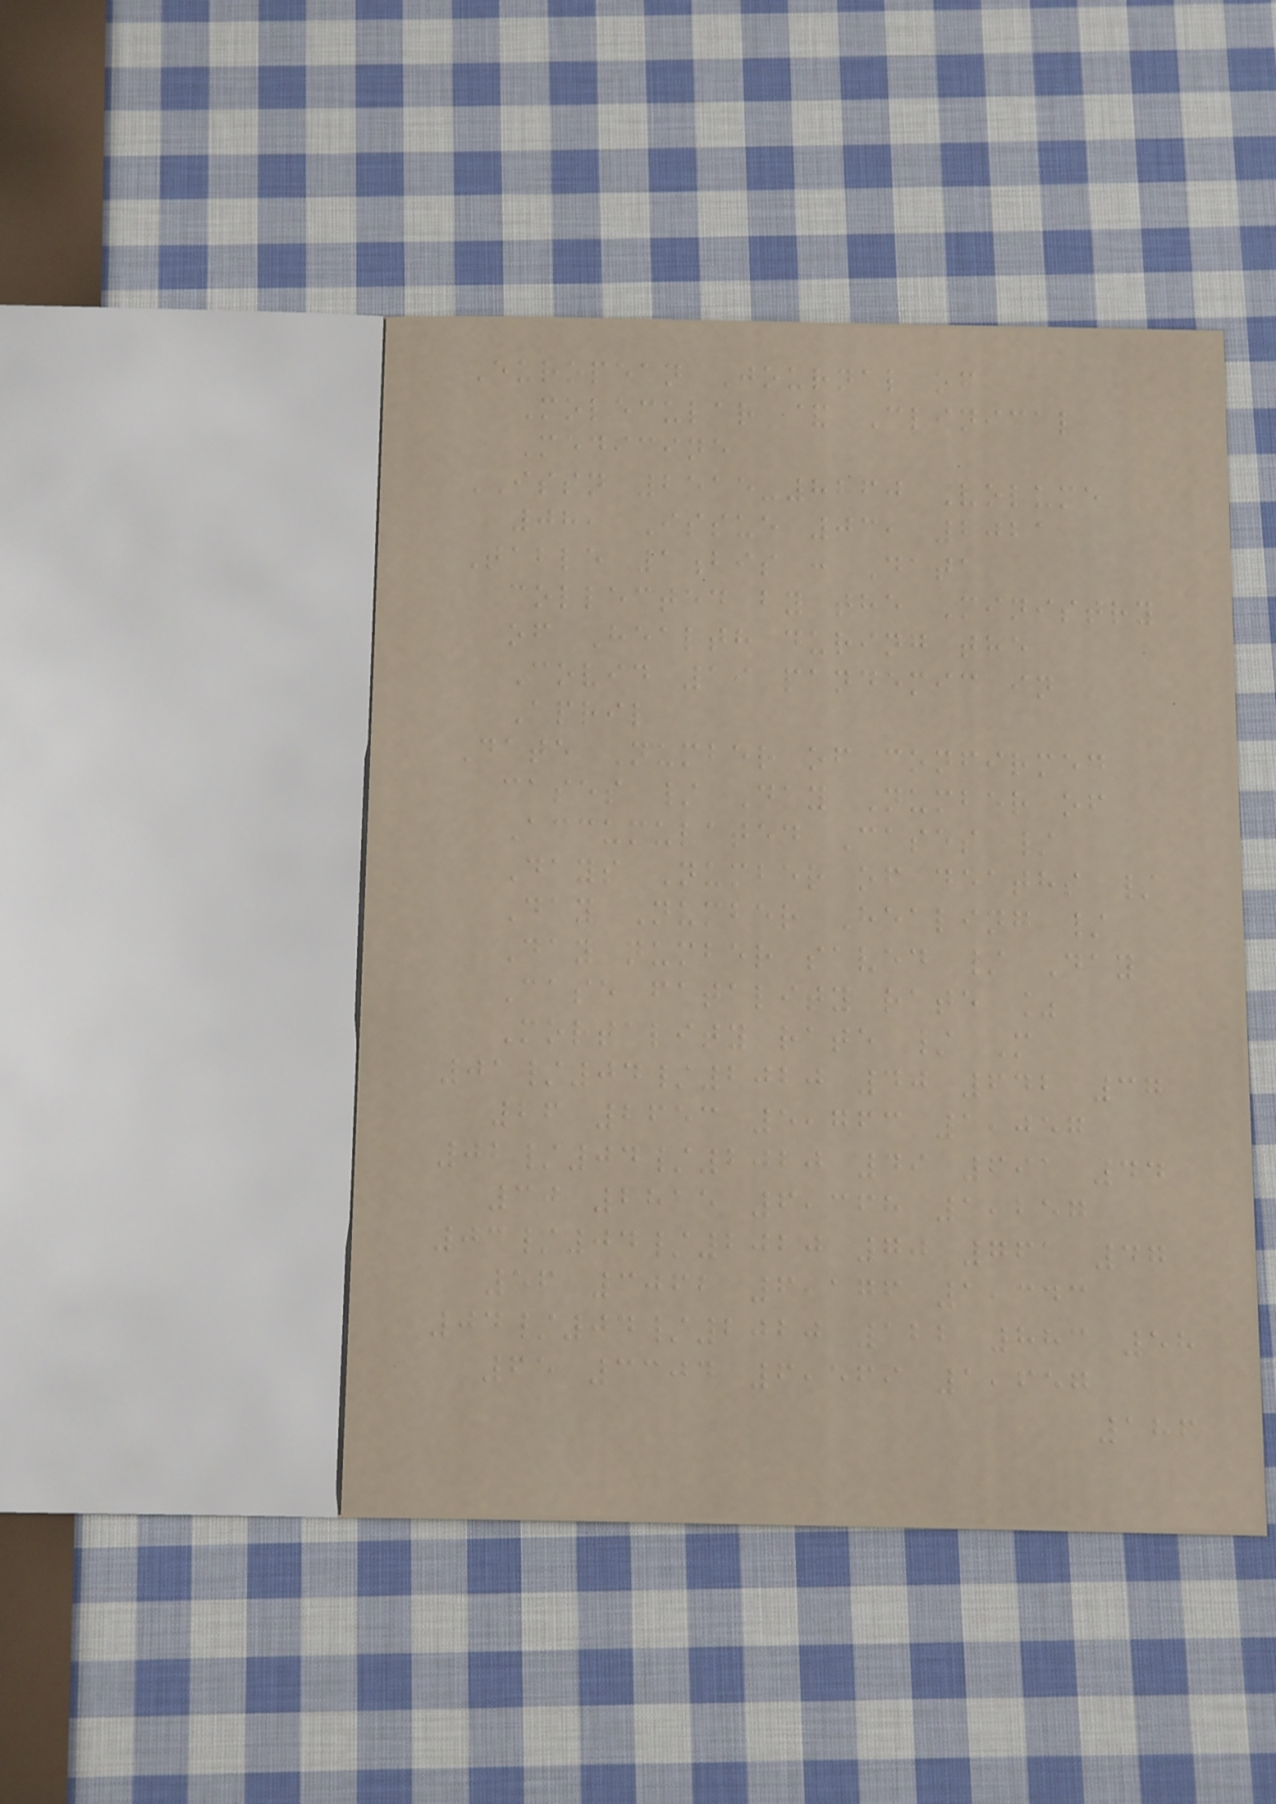European Journal of
Molecular & Clinical
Medicine
ISSN 2515-8260 Volume
08, Issue 03, 2021
Table 1bis : Data
collected by the Ministry
of Health during the
Covid 19 pandemic in
April
Date Number of confirmed
cases / Day Number of
Accumulated Cases /
Days Number of deaths /
Day Number Healing /
Day number saved / Day
Case fatality rate %
Mortality rate / M
01/04/2020 40 642 37
26 2653 5,763 1,057
02/04/2020 49 691 44
30 2815 6,368 1,257
03/04/2020 70 761 47
56 3062 6,176 1,343
04/04/2020 122 883 58
65 3304 6,569 1,657
186
